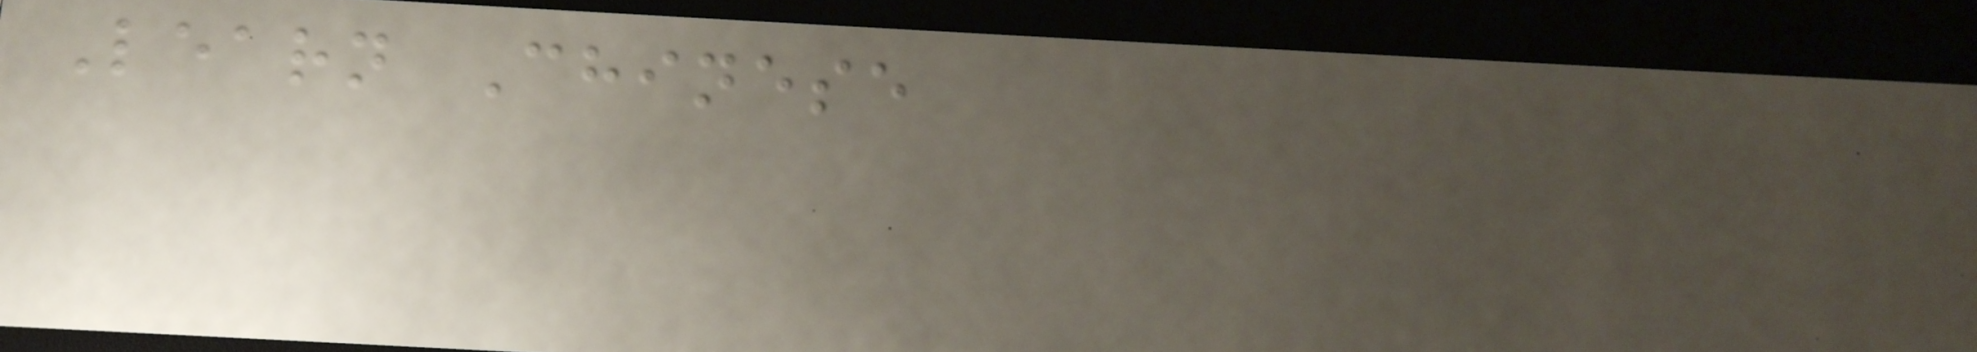Learn Chinese
